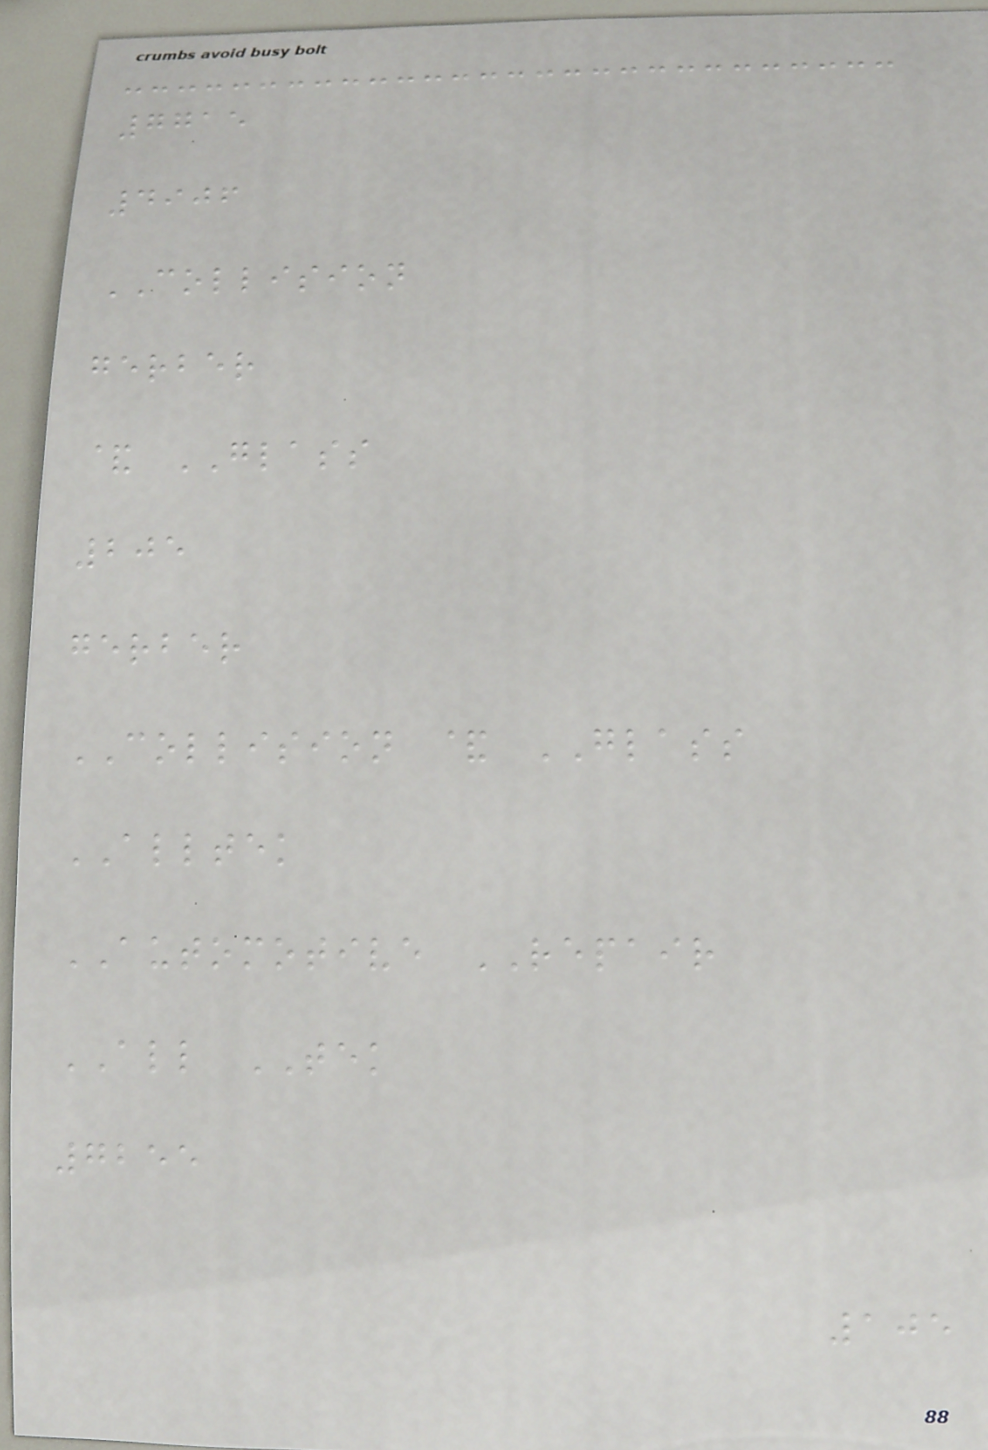7715
4906
COLLISION
gerber
& GLASS
205
gerber
COLLISION & GLASS
ALLTEK
AUTOMOTIVE REPAIR
ALL TEK
7255
105
